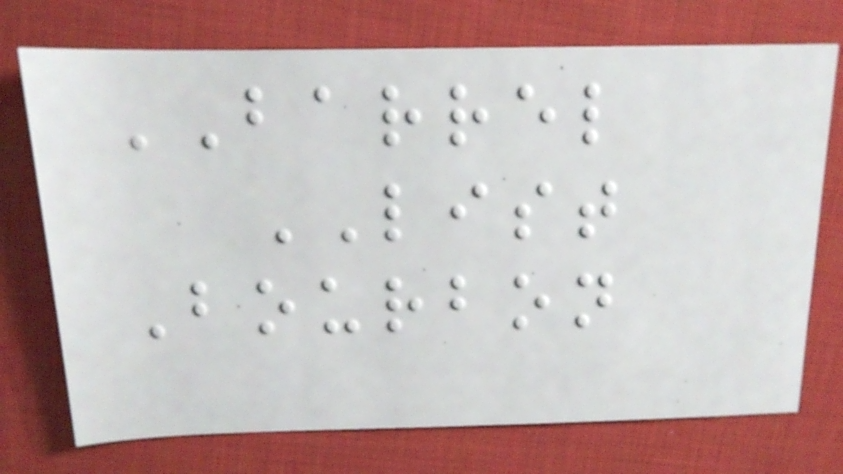BARREL
LIST
Bourbon
